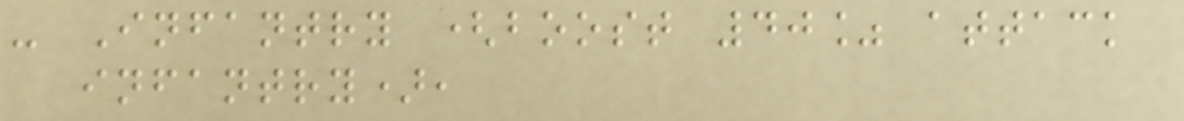- Infantry (boost 40% attack
infantry),
